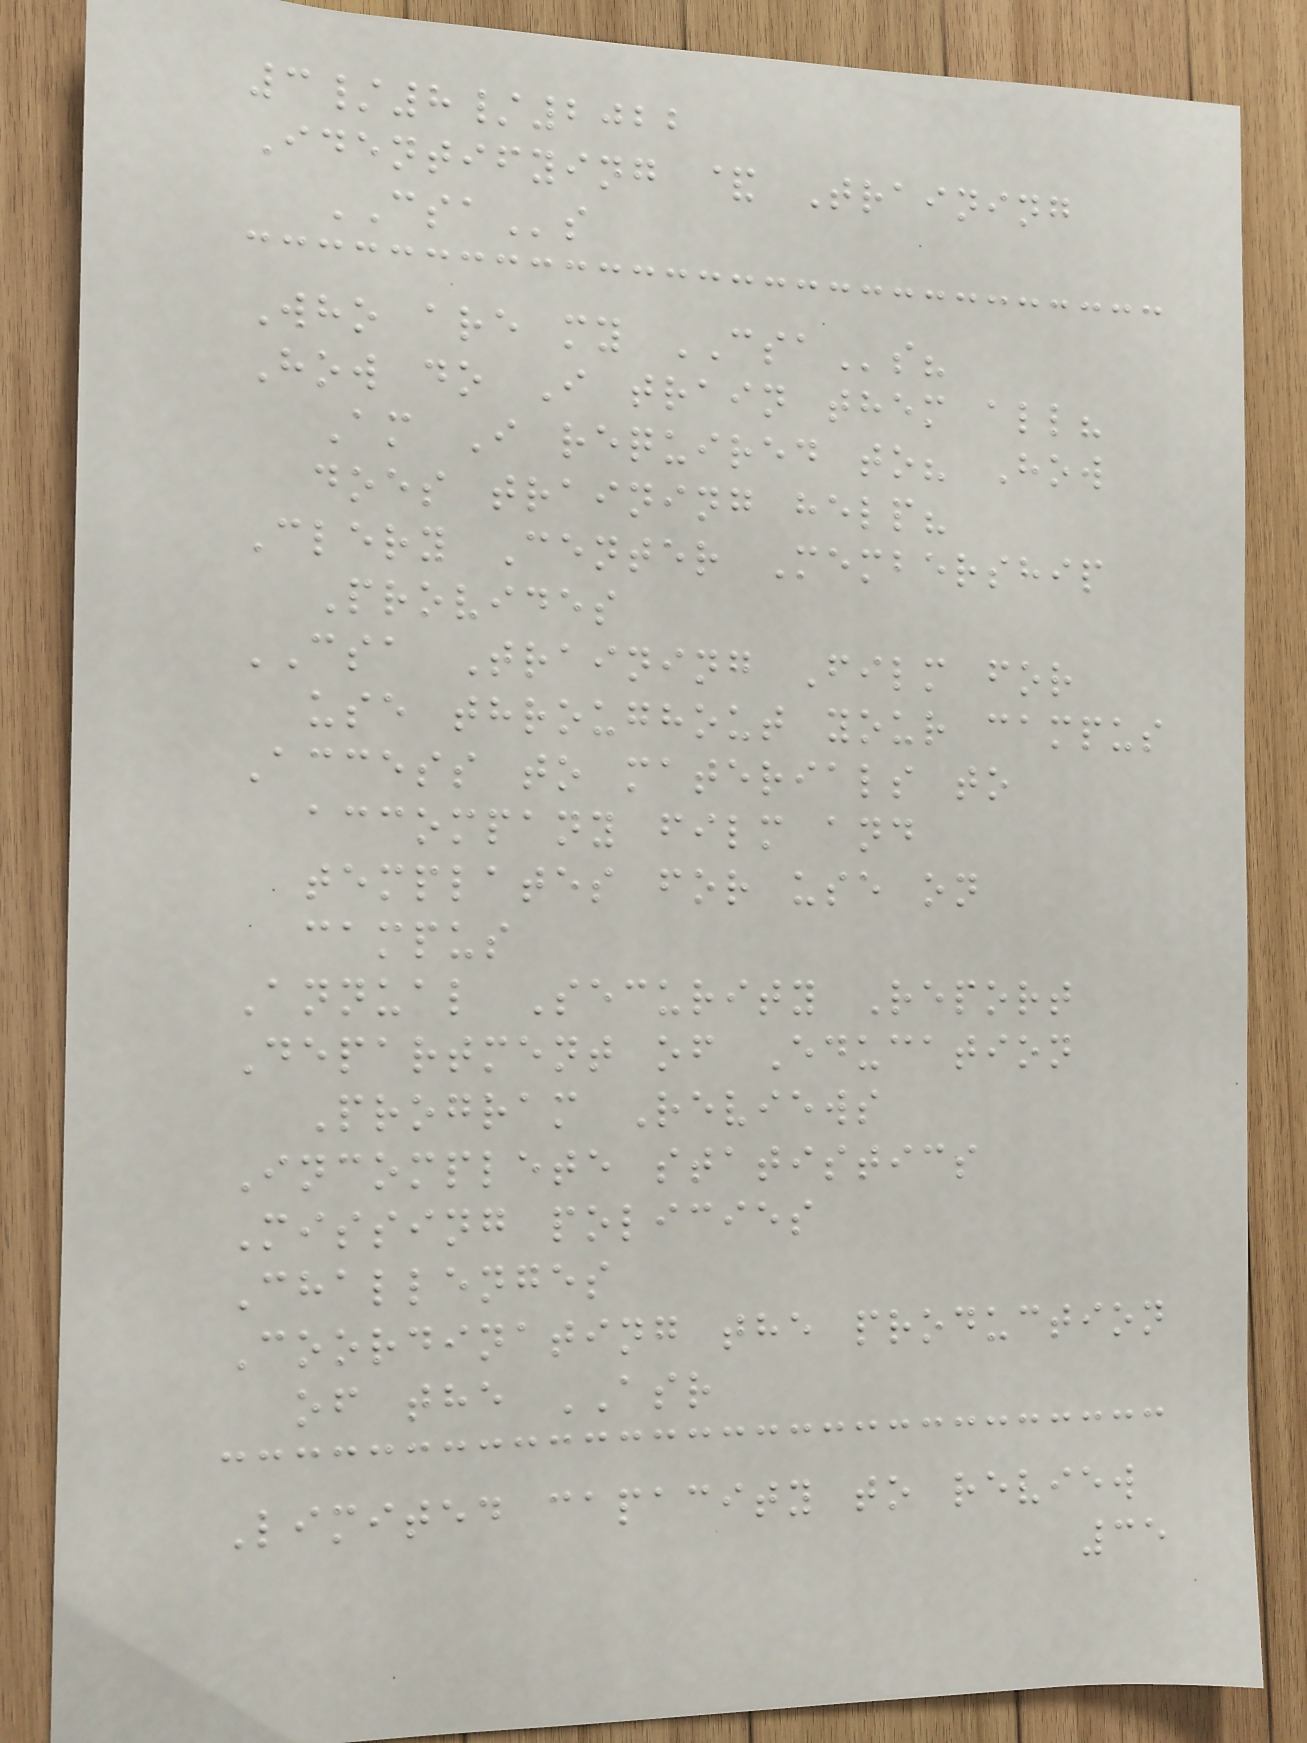3/8/2022
Identifying & Training
CSAs
Who are my CSAs?
How do I train them all?
Am I required to? How
does training help?
Clery Center Membership
Provides
CSA Training Film for
use throughout your campus
Access to materials to
accompany film and
templates for use on
campus
Annual Security Report
Department of Education
Program Reviews
Incomplete statistics
Missing policies
Challenges
Coordinating the production
of the ASR
Limited capacity to review
35
